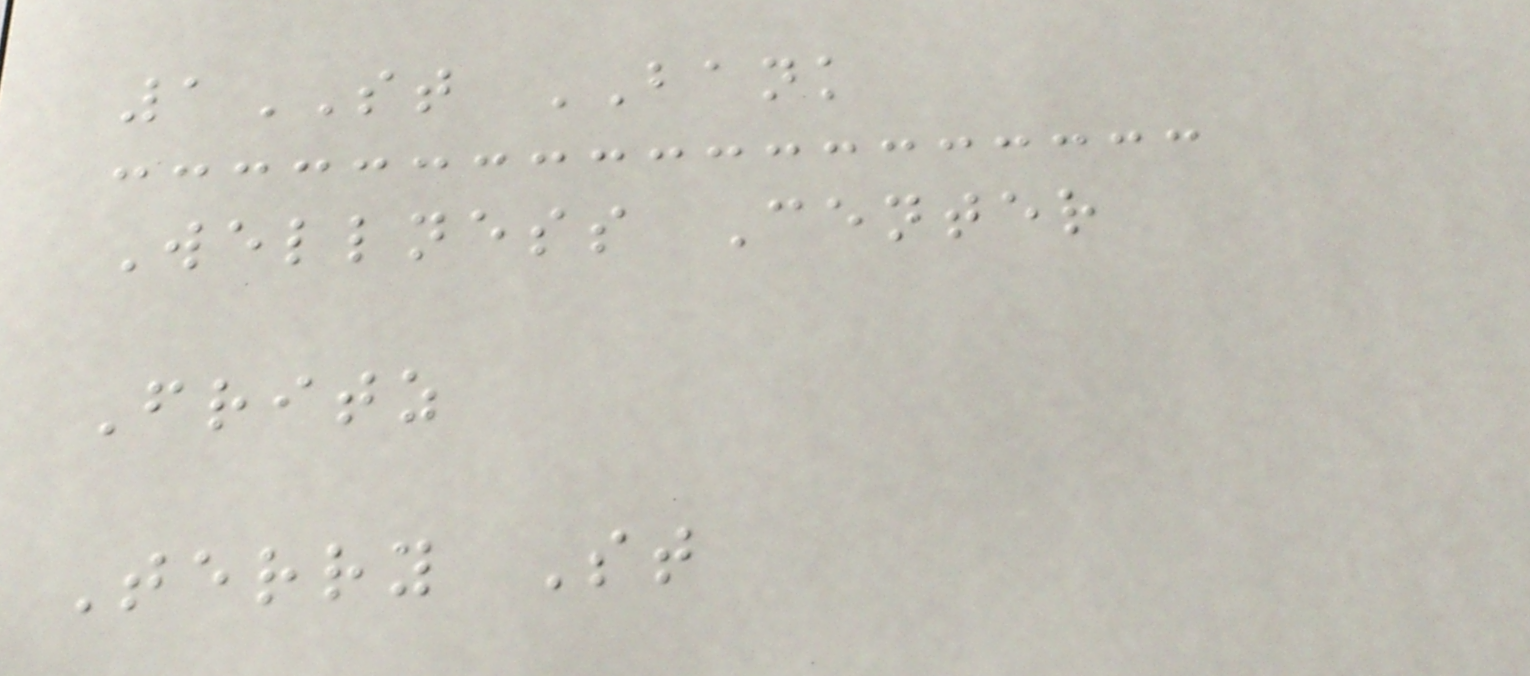1ST BANK
Wellness Center
Fritz
Terry St
